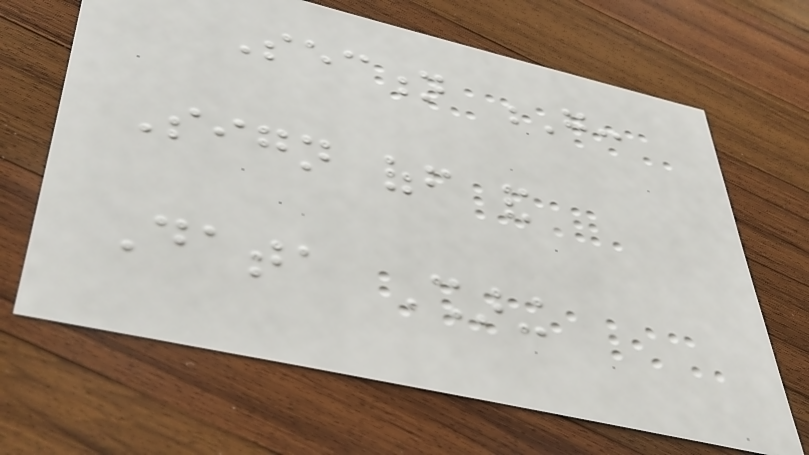Section G:
Sign off and
Data Sharing
